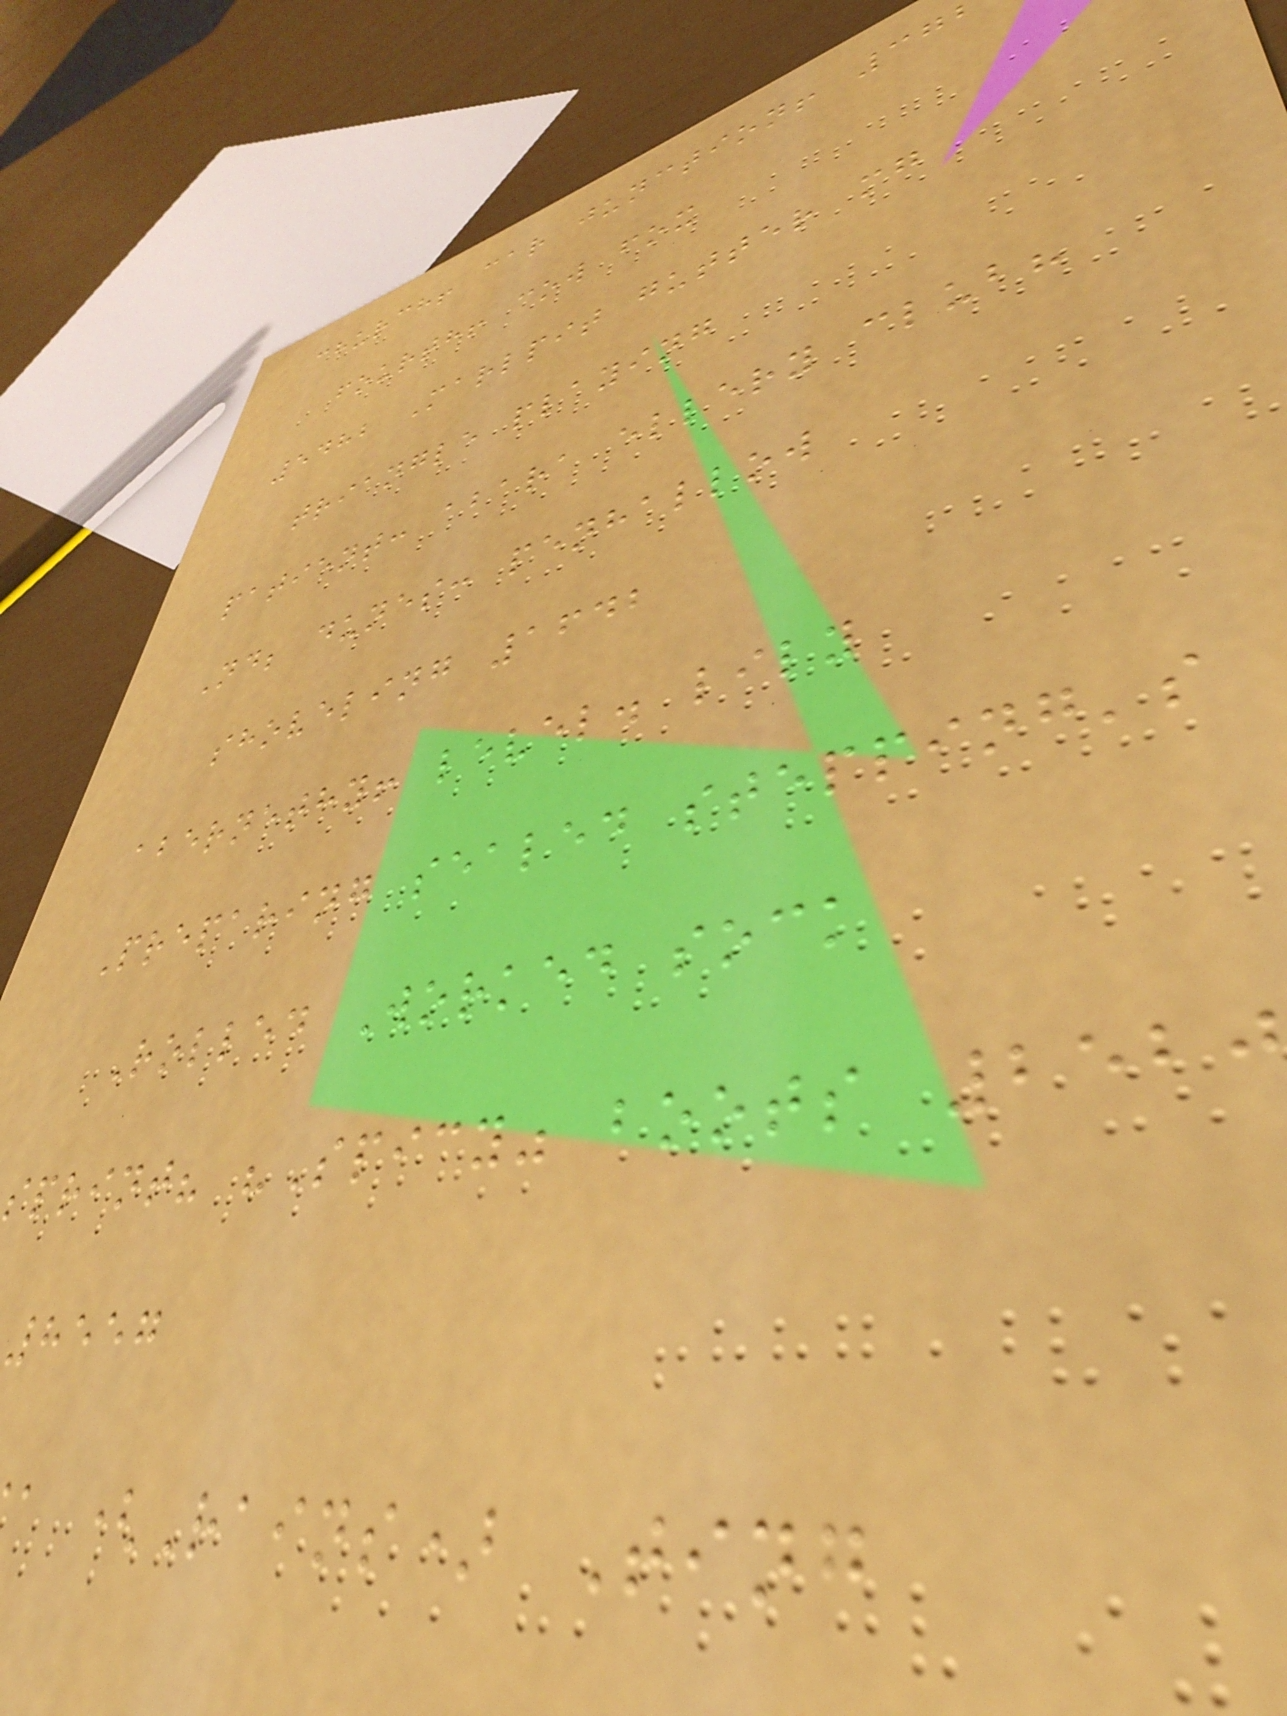church! car junction! 37
fourth! cow fox
5482 Marlpit gutter mg
triangle playing
patient: abara ellery club?
Nd; dunes: penhallow
shoveling 1642
abernethy! level. lily
Preparing sealed stepping's
Rolled Worked sock
sprint? "Spicy" boots 252
8557
a (Rains) Ting
